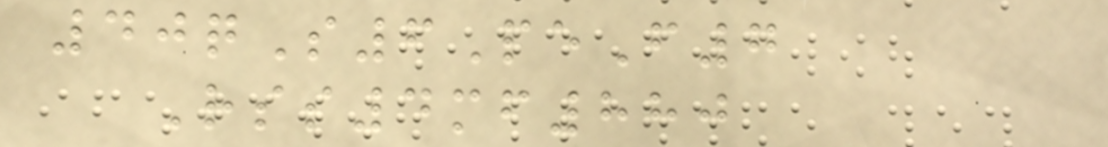40qS6PeF7
Rss4mf880
